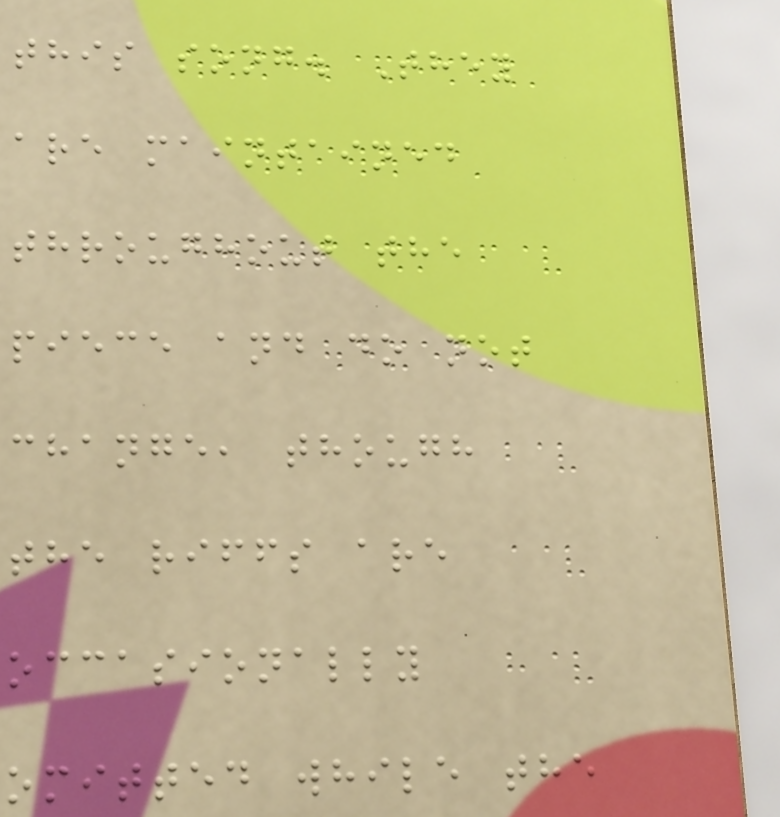this song. They
are maintained
throughout the
piece and do not
change, though
the riffs are
occasionally
omitted while the
